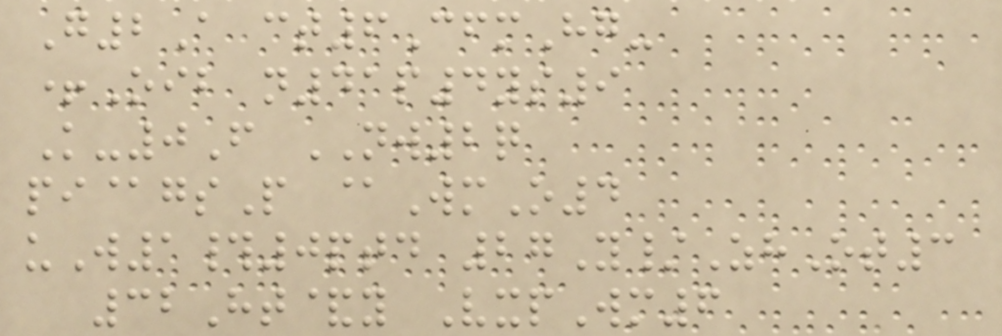G2A ct6CfmHg-
+Oib n41p4ys9
K-0F NW2q
pi@gsP @WmO4
uW1#0ptd 27Y/ZhOt3
32Ht&y VxpWm6
